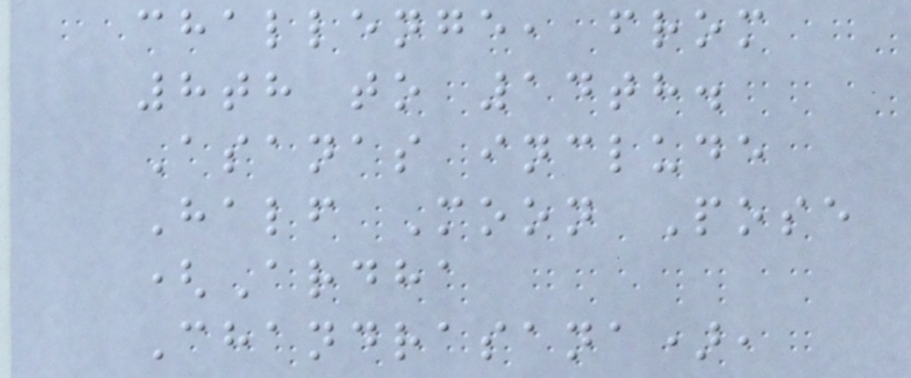challenge, from
8th to 14th.
Asanas include
Half Moon Pose
(Ardha
Chandrasana),
